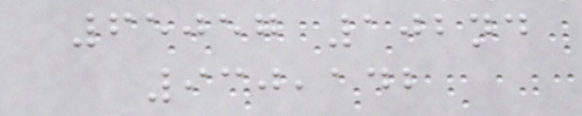65057 102nd
930,142
